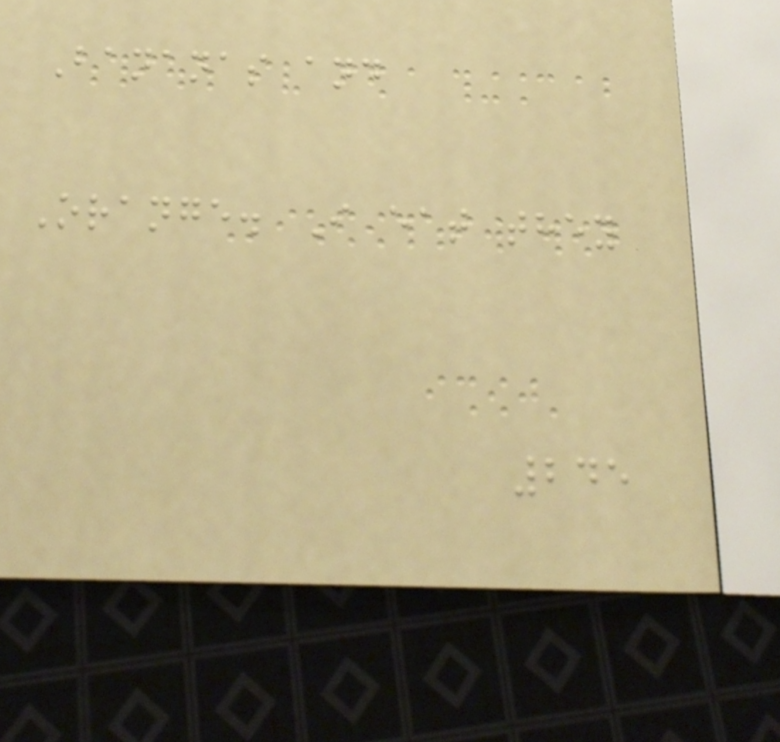Bananas and
Orange. I eat they
245
